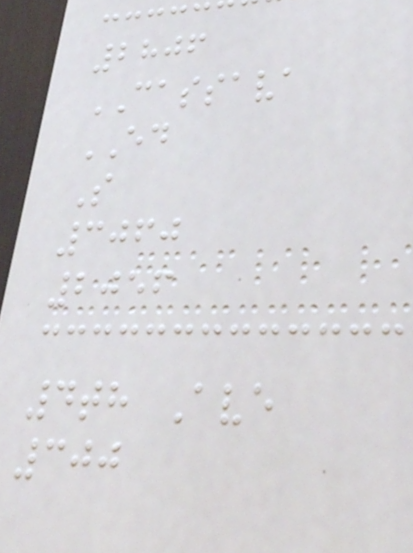2806
CASSAVA
ED
S
3060
2056
4th Ave
300
